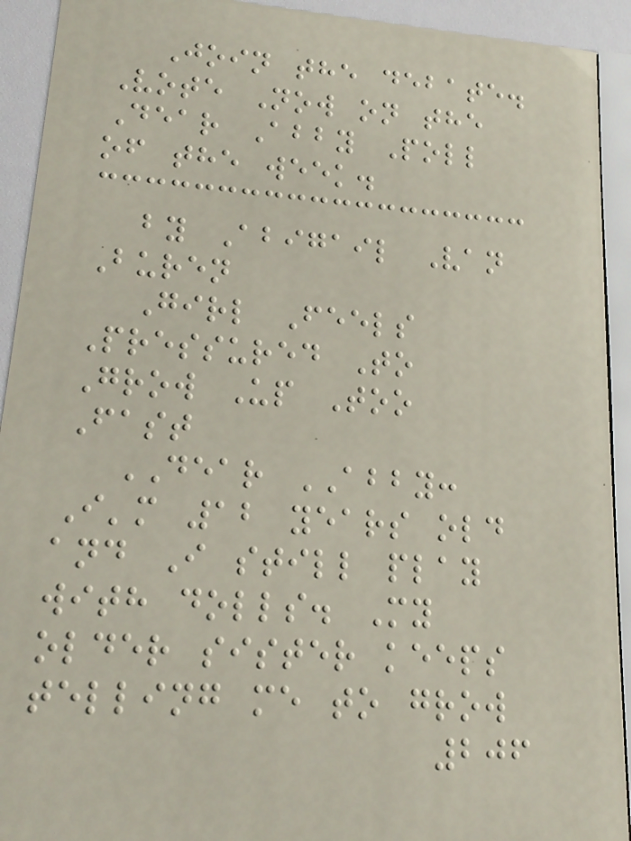Join the debate.
Vote Now on the
Dear Abby Poll
of the week.
by Abigail Van
Buren
Girl Feels
Pressured To
Grow Up Too
Fast
DEAR ABBY:
I'm 12 years old
and I still play
with dolls. My
older sister keeps
telling me to grow
206
